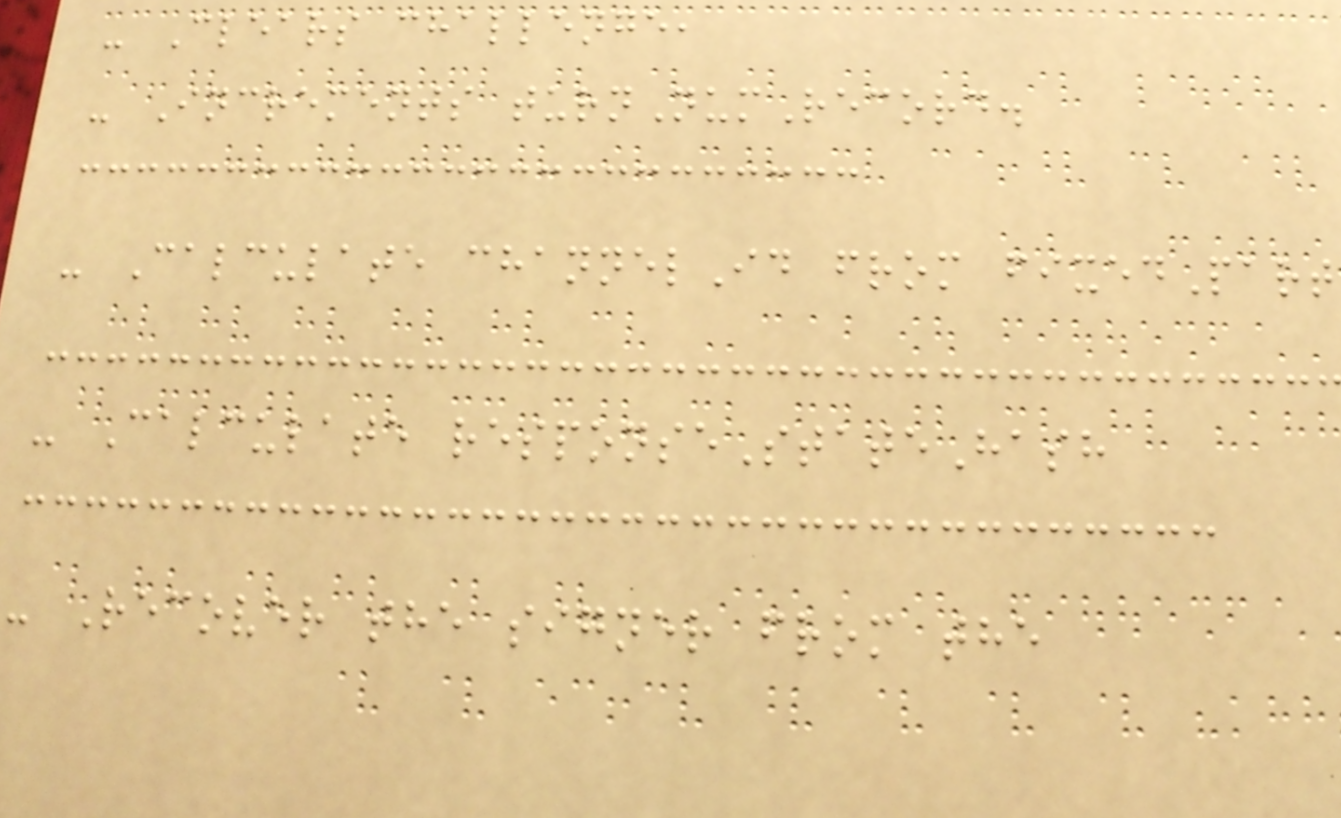- Clears challenge,
- Increments turnNumRecord.
- Calculate channelId from fixedPart
- Calculate responseStateHash
- Recover the signer from the
